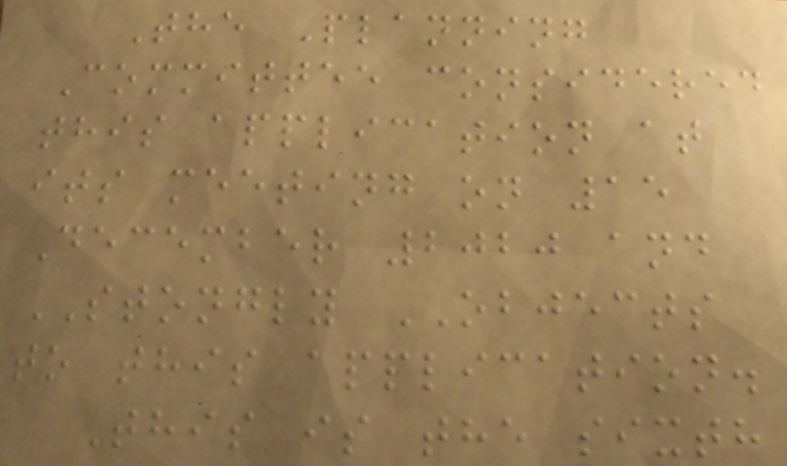The Planning
Committee considered
this application at
its meeting on 15
December 2020 and
STONGLY OBJECTS
to this application.
This is the sixth
